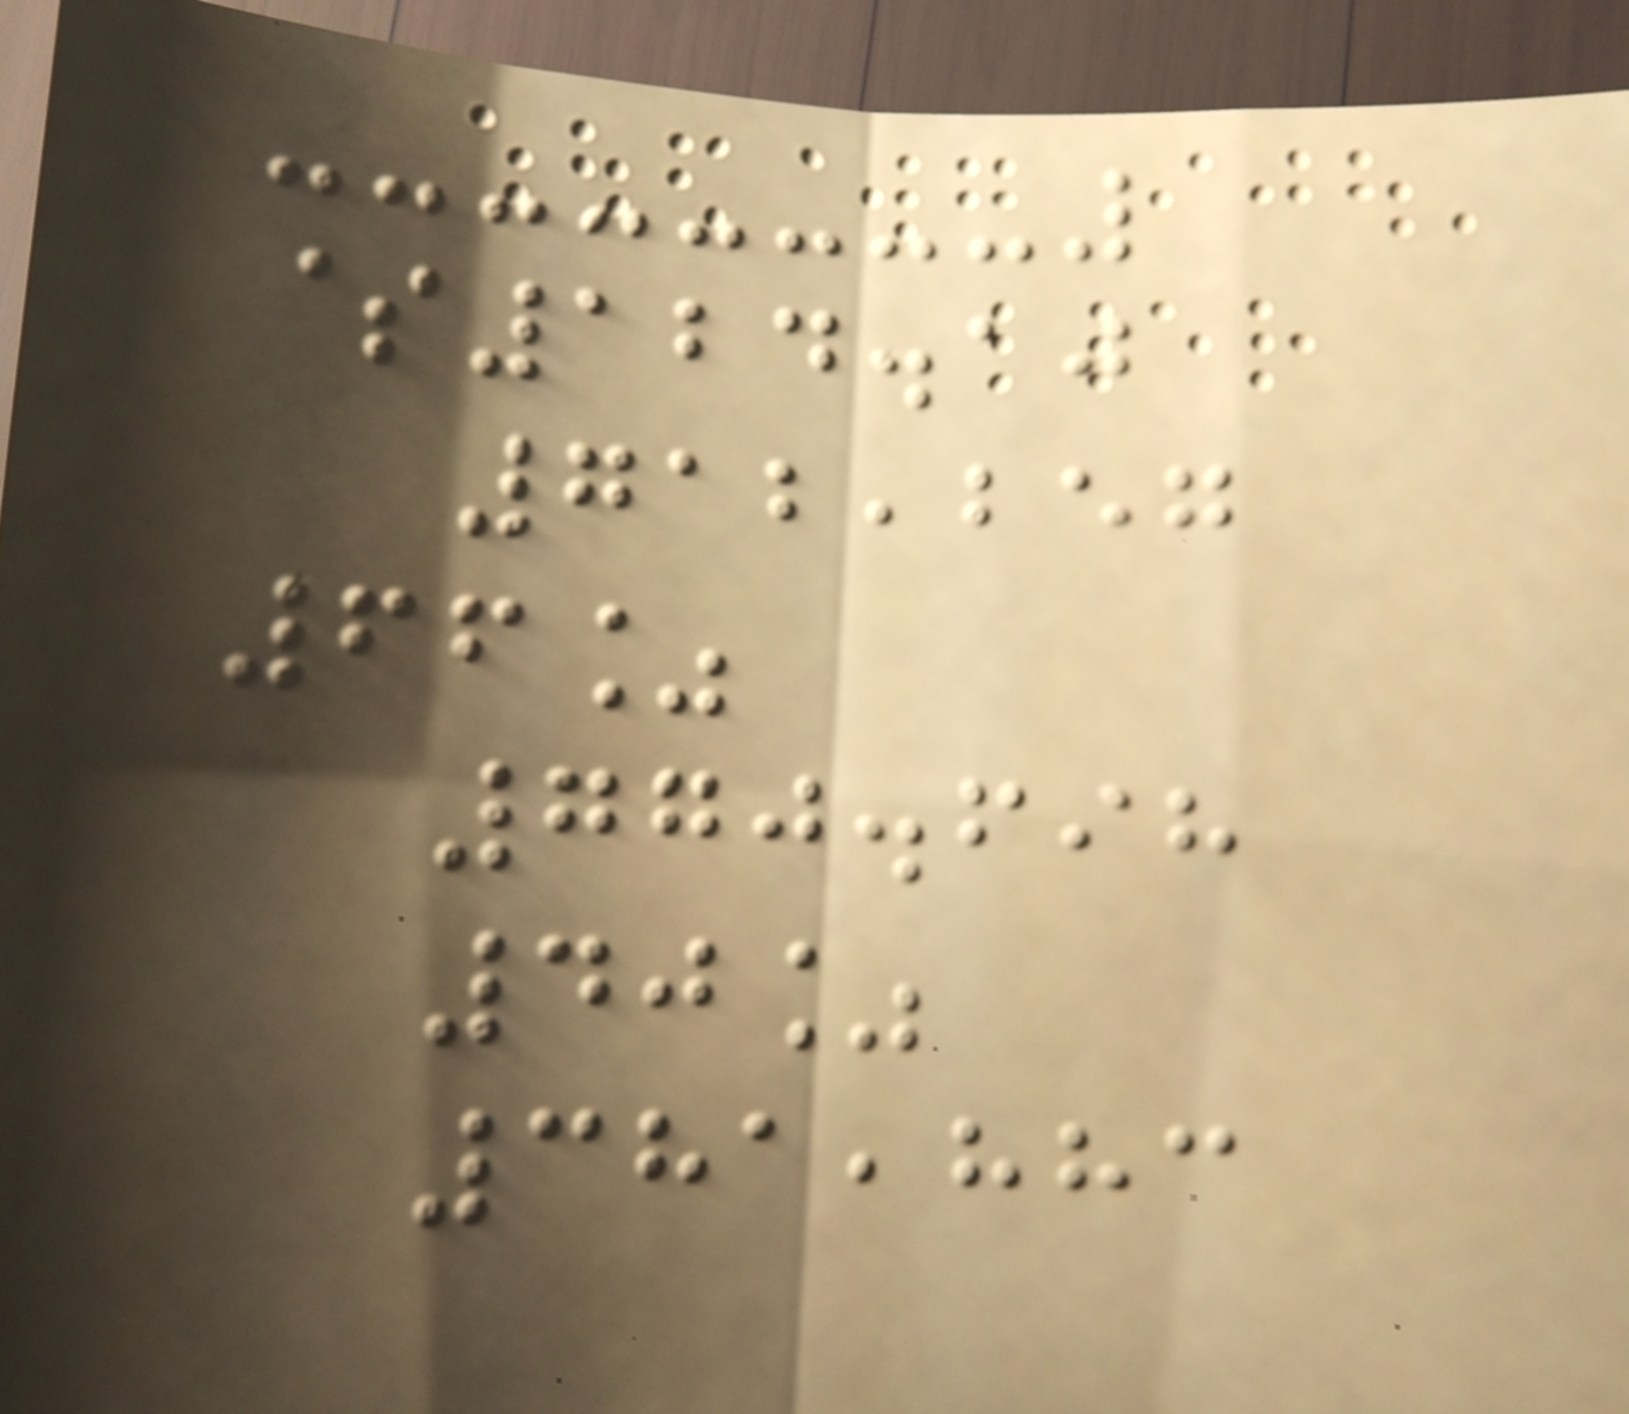$124.10
712,257
66%
770.698
40%
381,883
